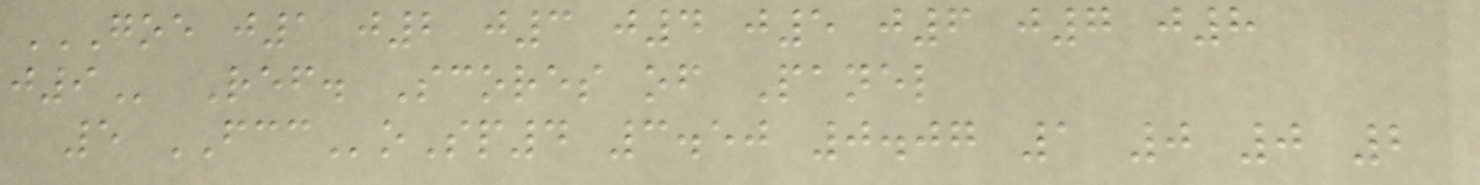GOE J1 J2 J3 J4 J5 J6 J7 J8
J9 Ref. Scores of Panel
5 FCCoSp4 3.50 0.07 1 0 0 2
